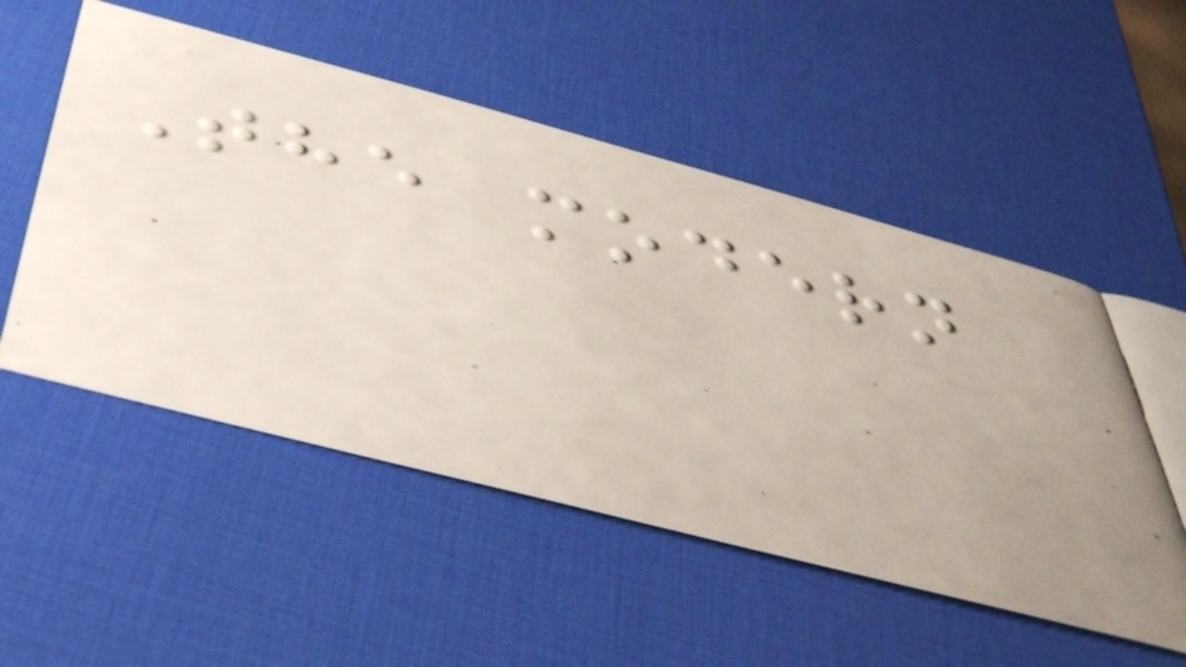The modern
